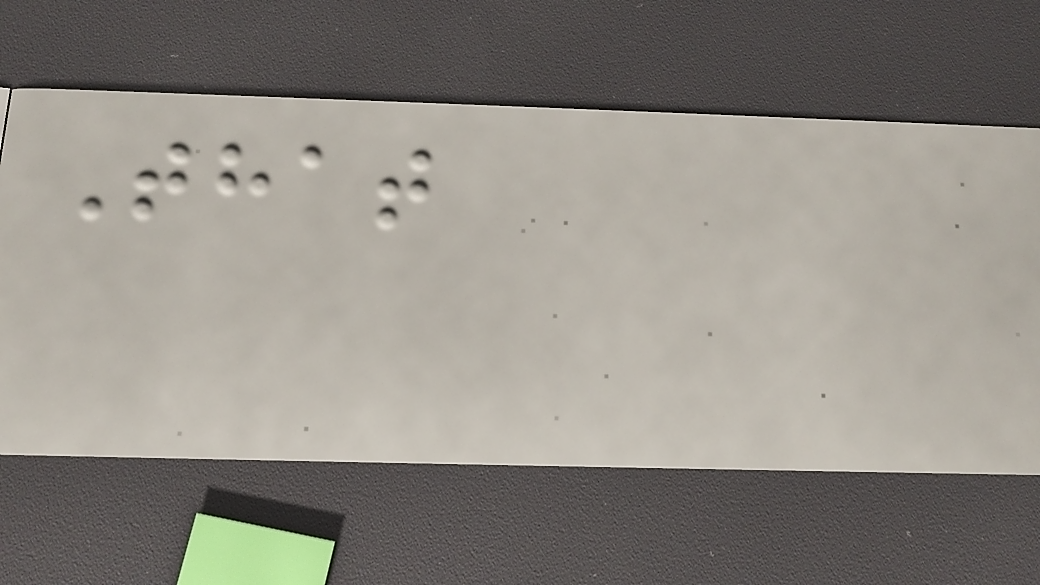That
